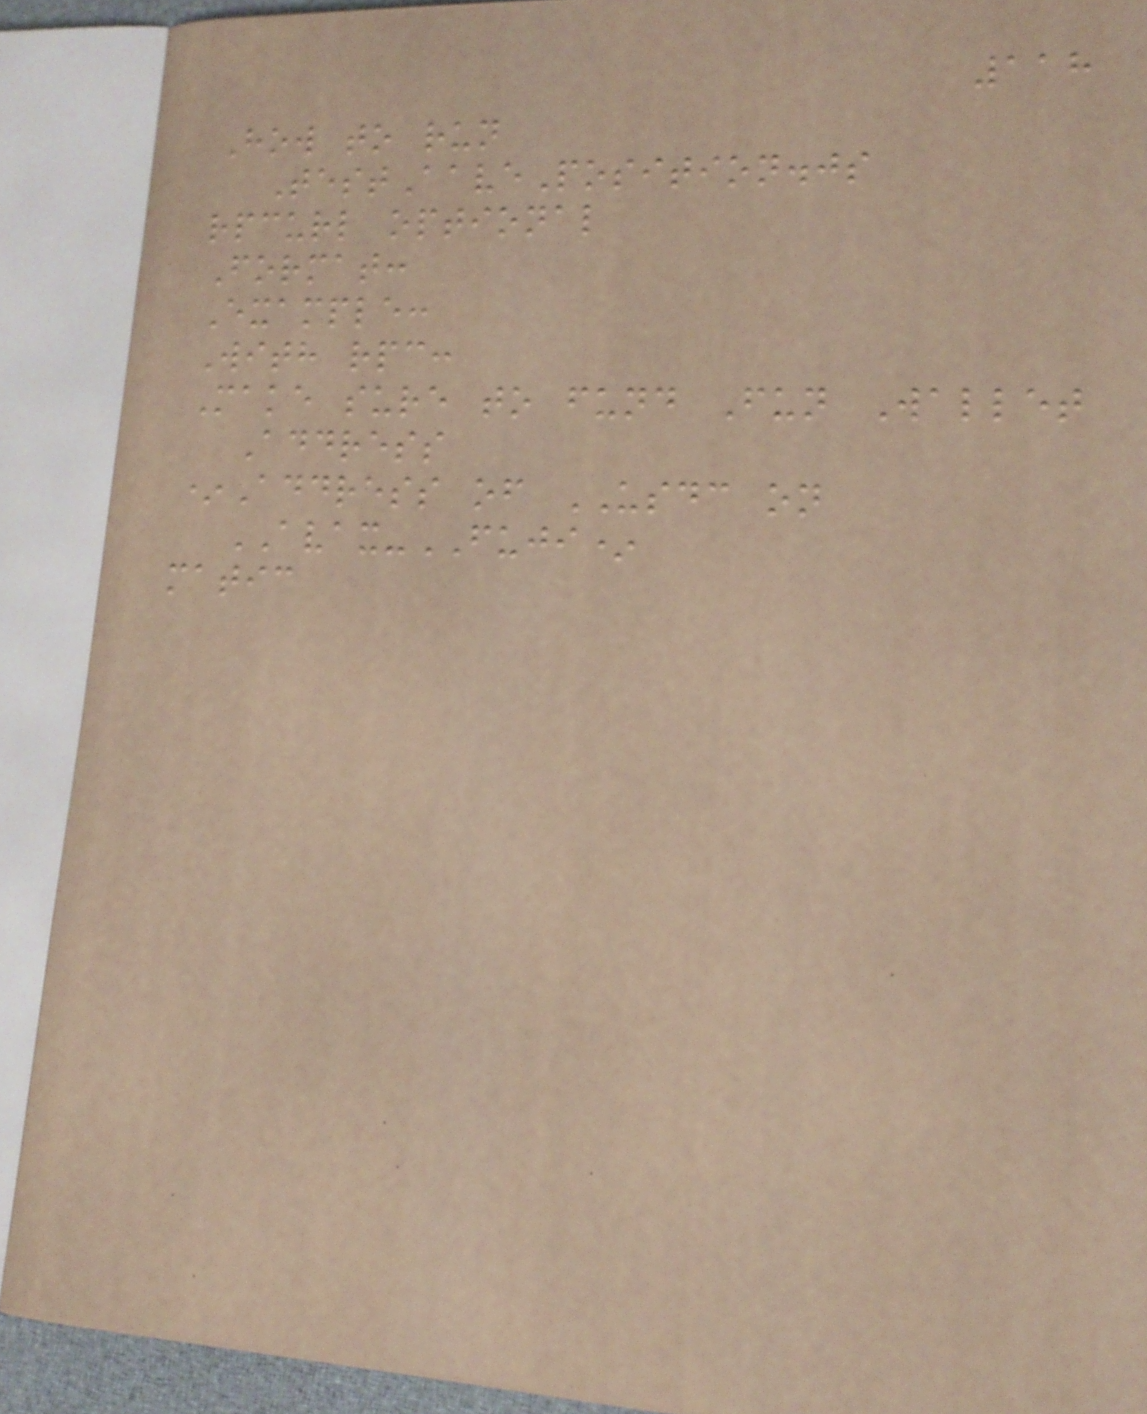118
How to run
TestAavePosition.js
rpcurl optional
Format:
Example:
With rpc:
Make sure to fund Fun Wallet
Address
*Address of USDC on
AVAX-FUJI*
matic
